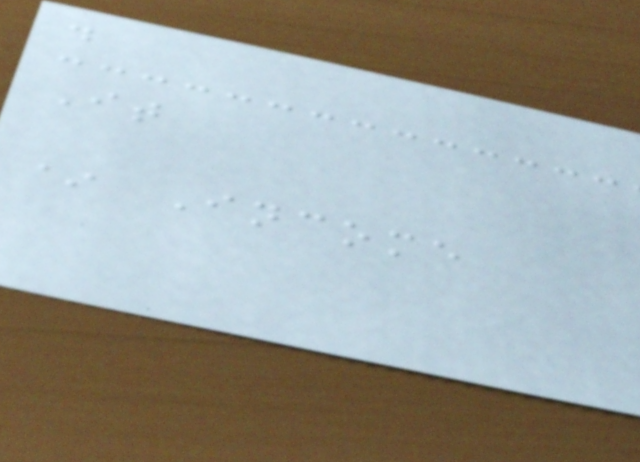.
It
* Income
